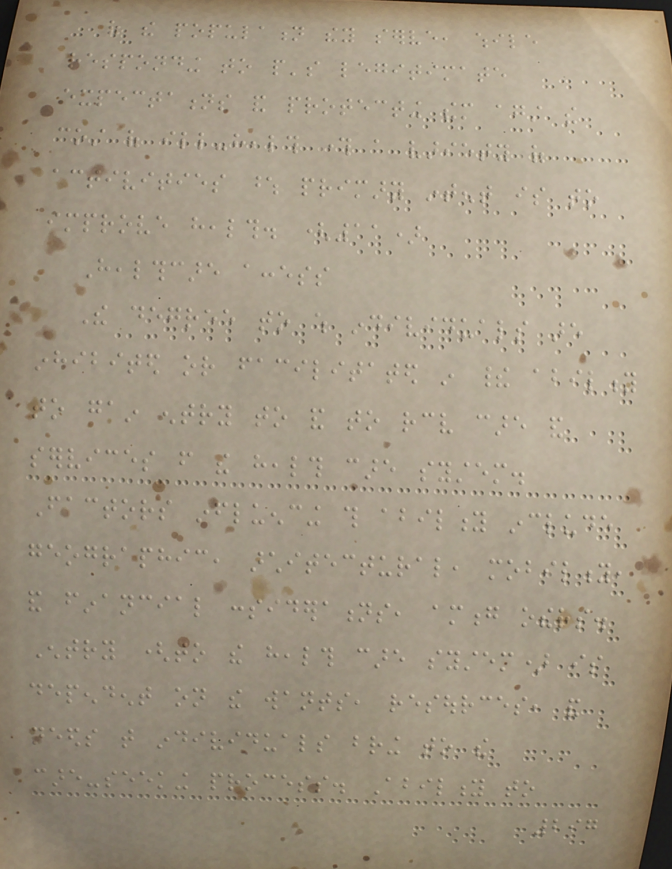of the population they serve, while
responding to people's legitimate
expectations and protecting them against the
cost of ill-health through a variety of
activities whose primary intent is to
improve health. (11)
Healthcare access
The degree to which individuals are
inhibited or facilitated in their ability
to gain entry to and to receive care and
services from the health care system.
Factors influencing this ability include
geographic, architectural, mobility,
and financial considerations, among others.
Entry (to the health care system) is
dependent on the wants, resources, and
needs that individuals bring to the
care-seeking process. Ability to
297
